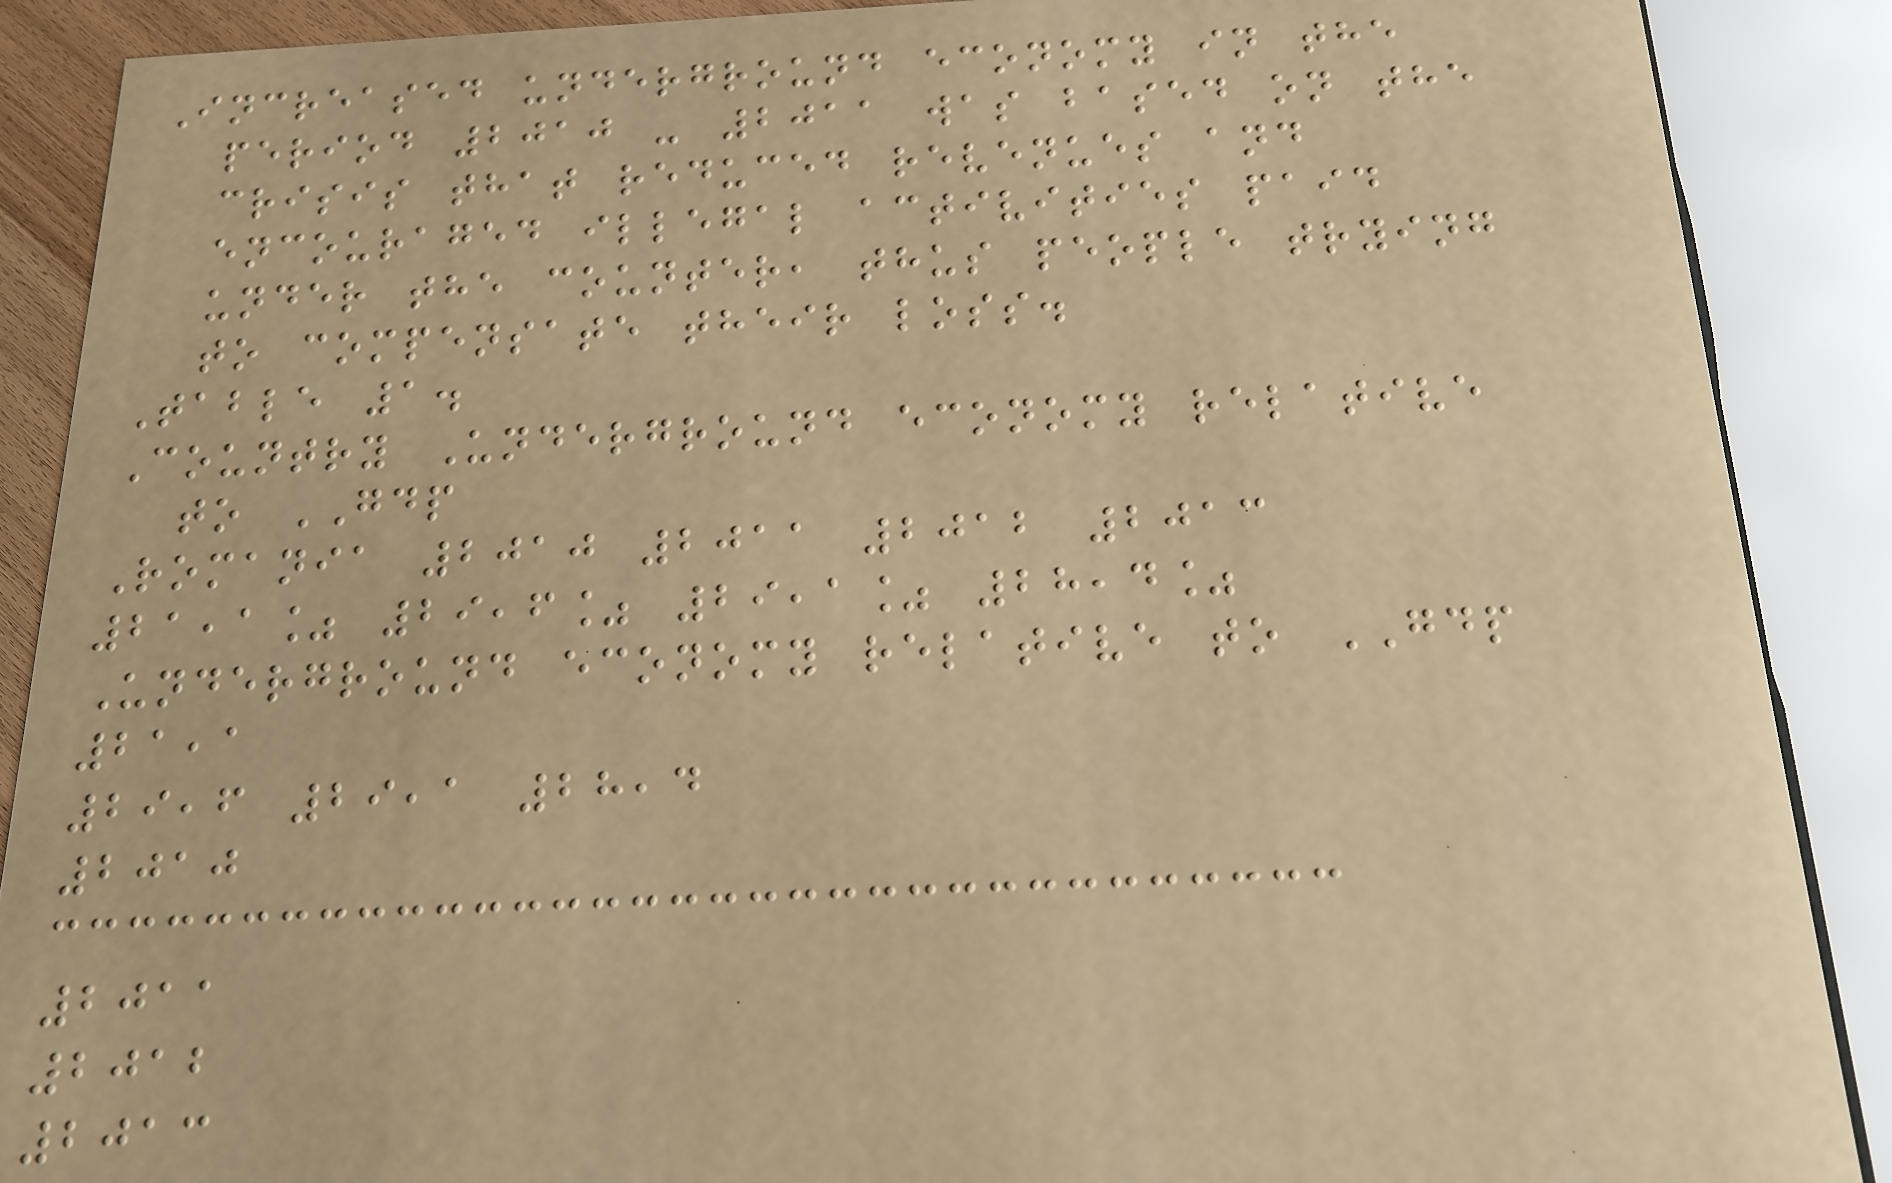Increased underground economy in the
period 2010 - 2011 was based on the
crisis that reduced revenues and
encouraged illegal activities paid
under the counter, thus people trying
to compensate their loss.
Table 1.
Country Underground economy relative
to GDP
Romania 2010 2011 2012 2013
21,1% 29,6% 29,1% 28,4%
Underground economy relative to GDP
21,1
29,6 29,1 28,4
2010
2011
2012
2013
